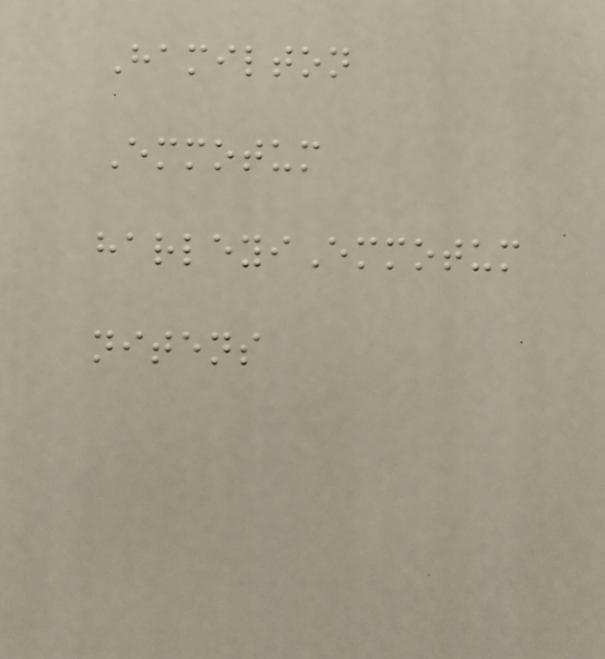Hamilton
Emmotum
harleyiEmmotum
nitens
